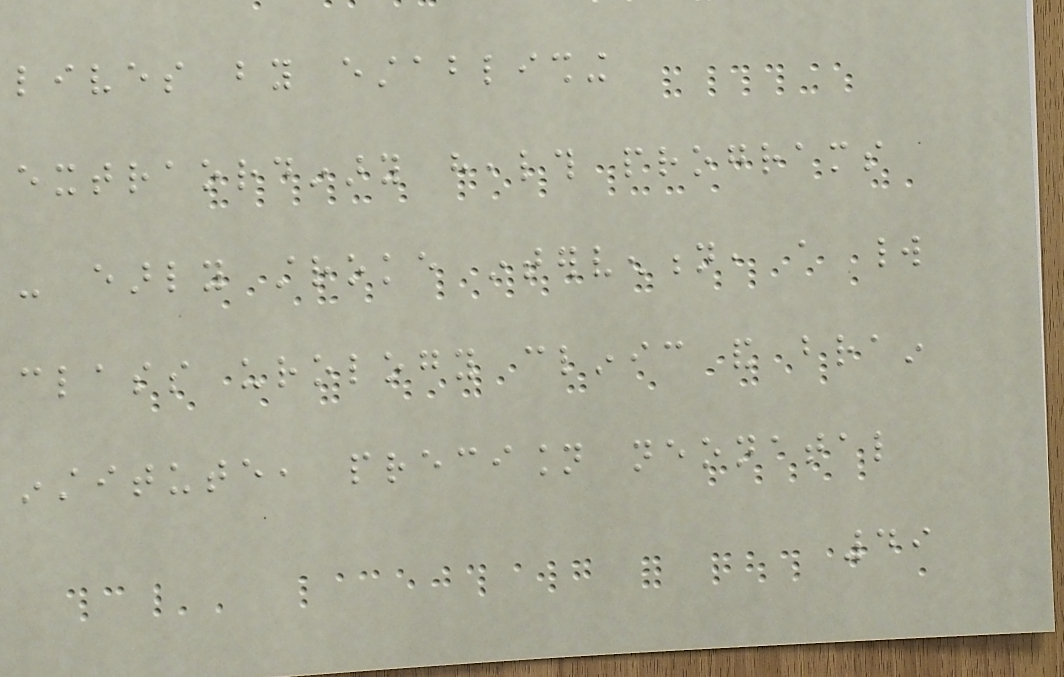lives by establishing
extraordinary health programs
- early stroke intervention, a world
class urology clinic and brain
institute, precision neonatal
49
